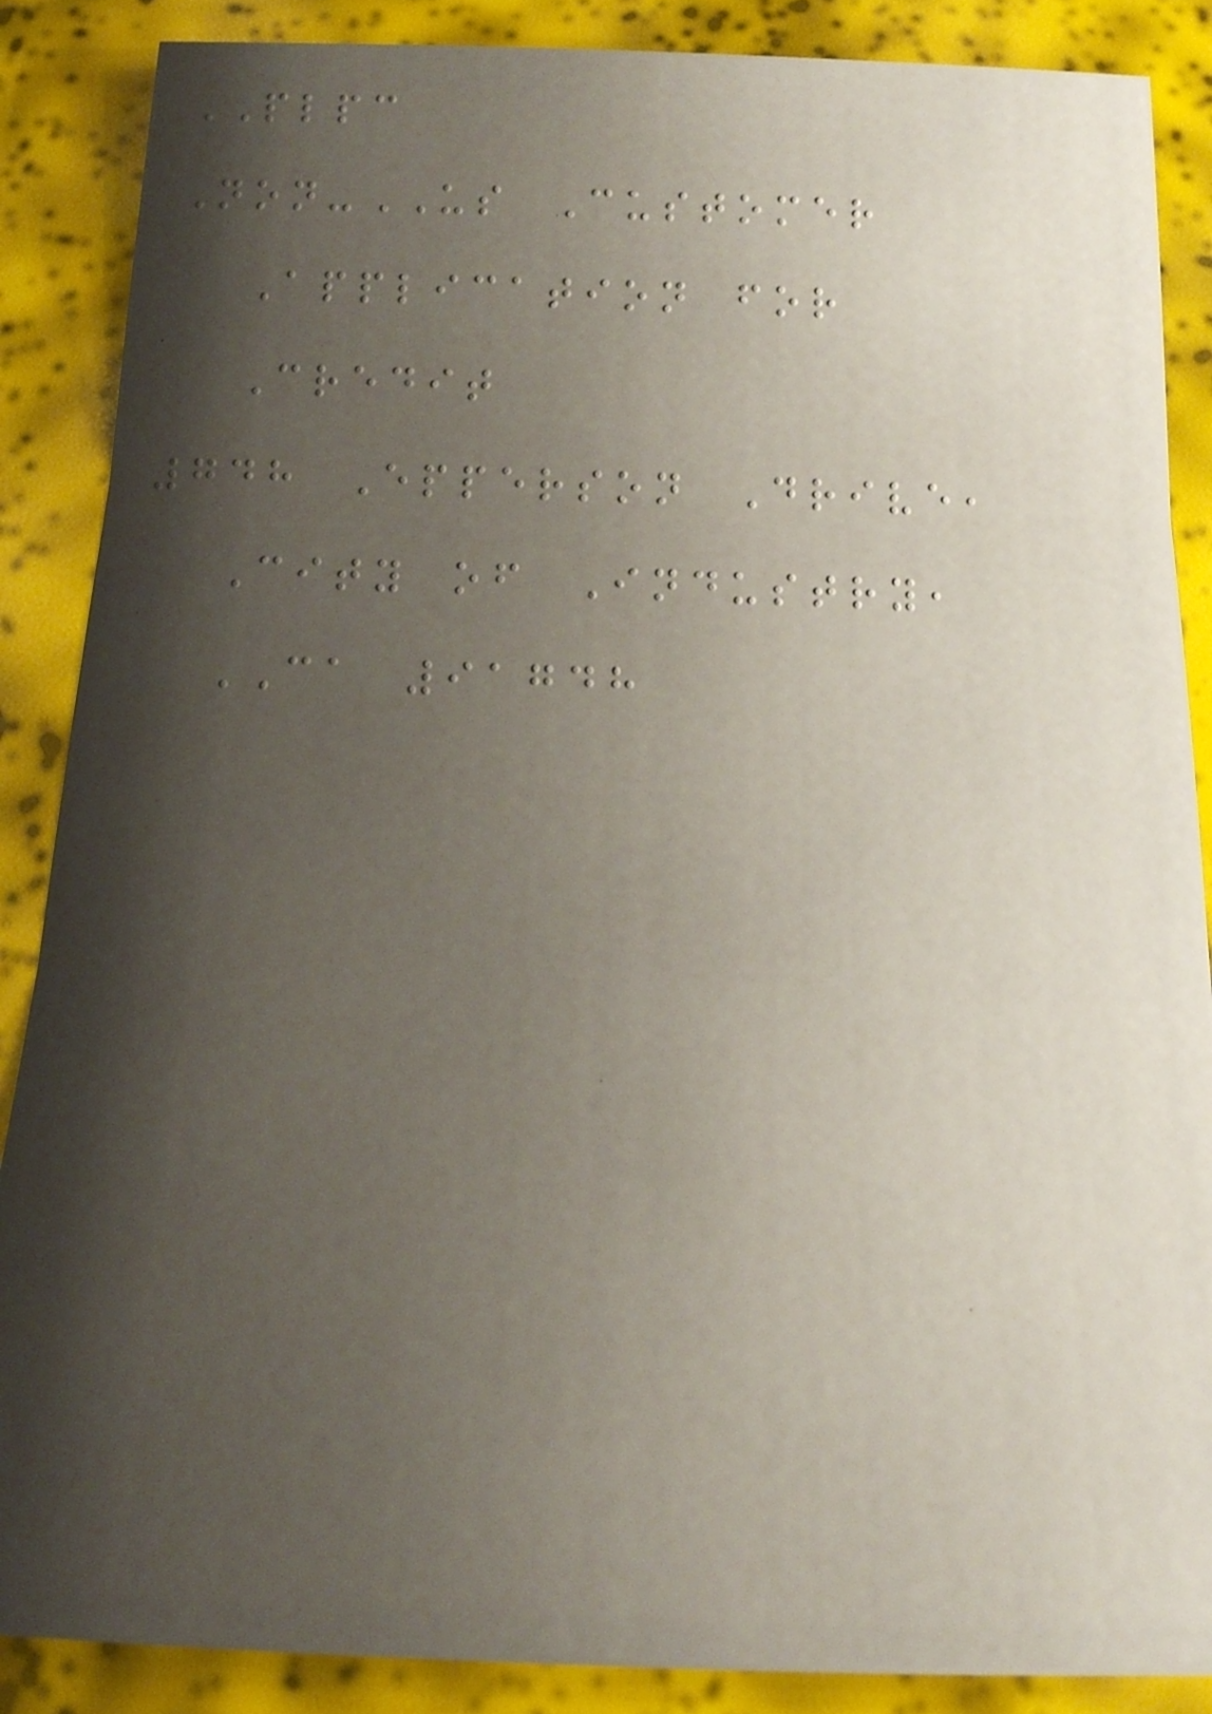PLPC
Non-US Customer
Application for
Credit
748 Epperson Drive,
City of Industry,
CA 91748
